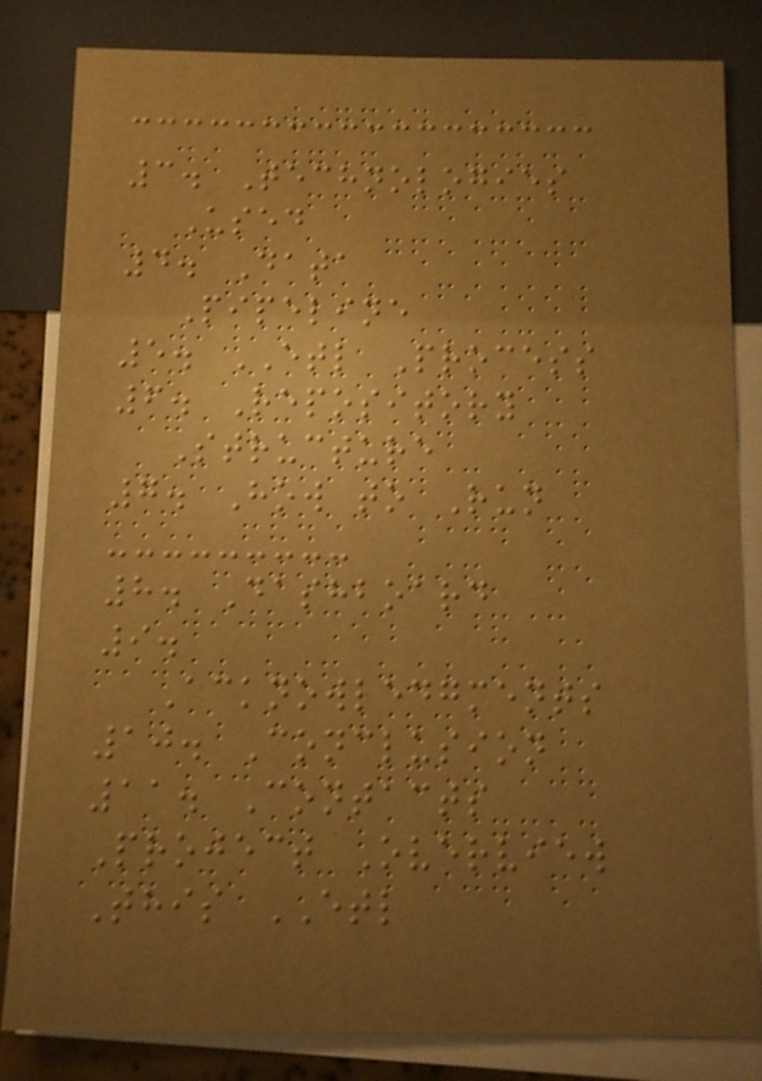3. Technologies
Used
4. Data
Pipeline
5. ETL Process
6. Repository
Structure
7. How to Run
8. Dashboard
9.
Acknowledgments
10. Conclusion
11. Contacts
Project Overview
This ETL
